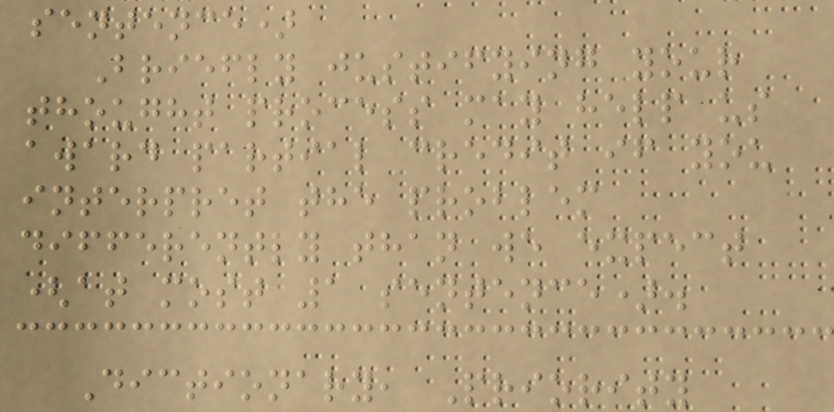sentence)
Briefly justifying your
thought process may help us
award partial credit if you
interpret the problem
differently than we expect
(at most 1 sentence).
Dictionary, Priority
